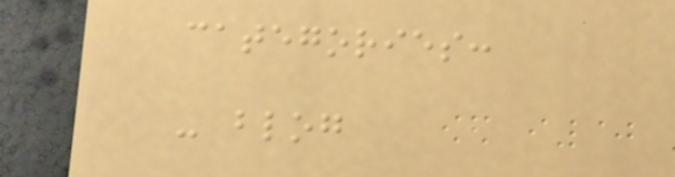categories:
- blog
